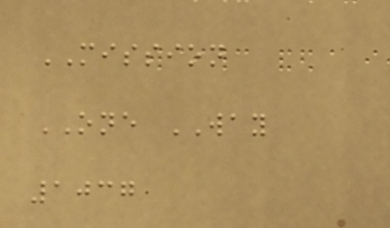MISSION
ONE WAY
1037
